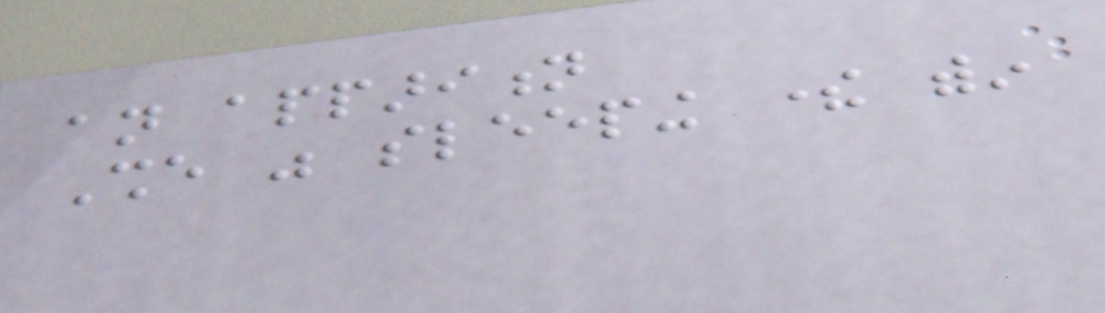an apparition
She was sleeping there within
